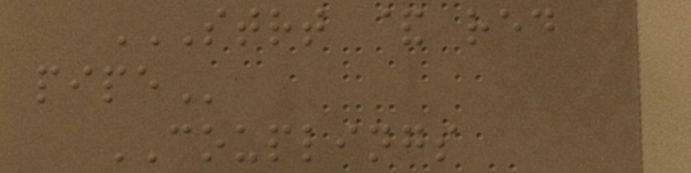STRT & RED
PIPE
COUPLINGS
